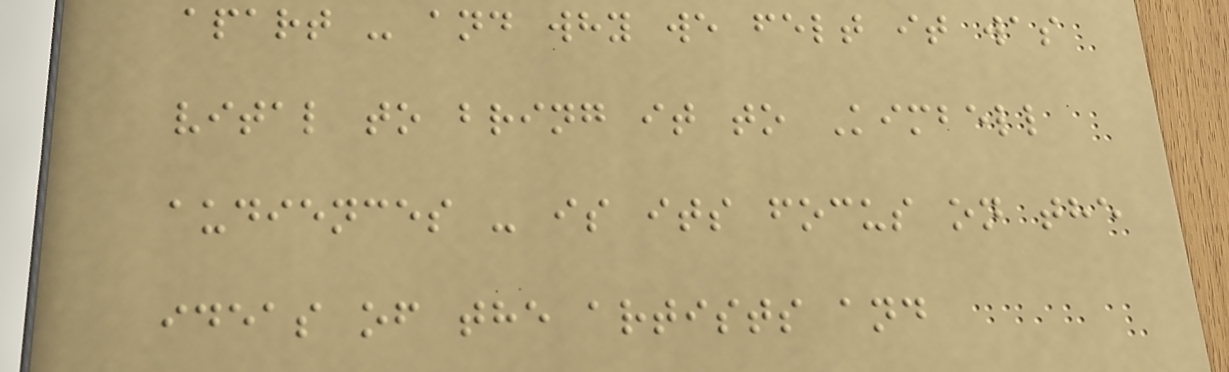apart - and why we felt it was
vital to bring it to Kimbell
audiences - is its focus on the
ideas of the artists and
